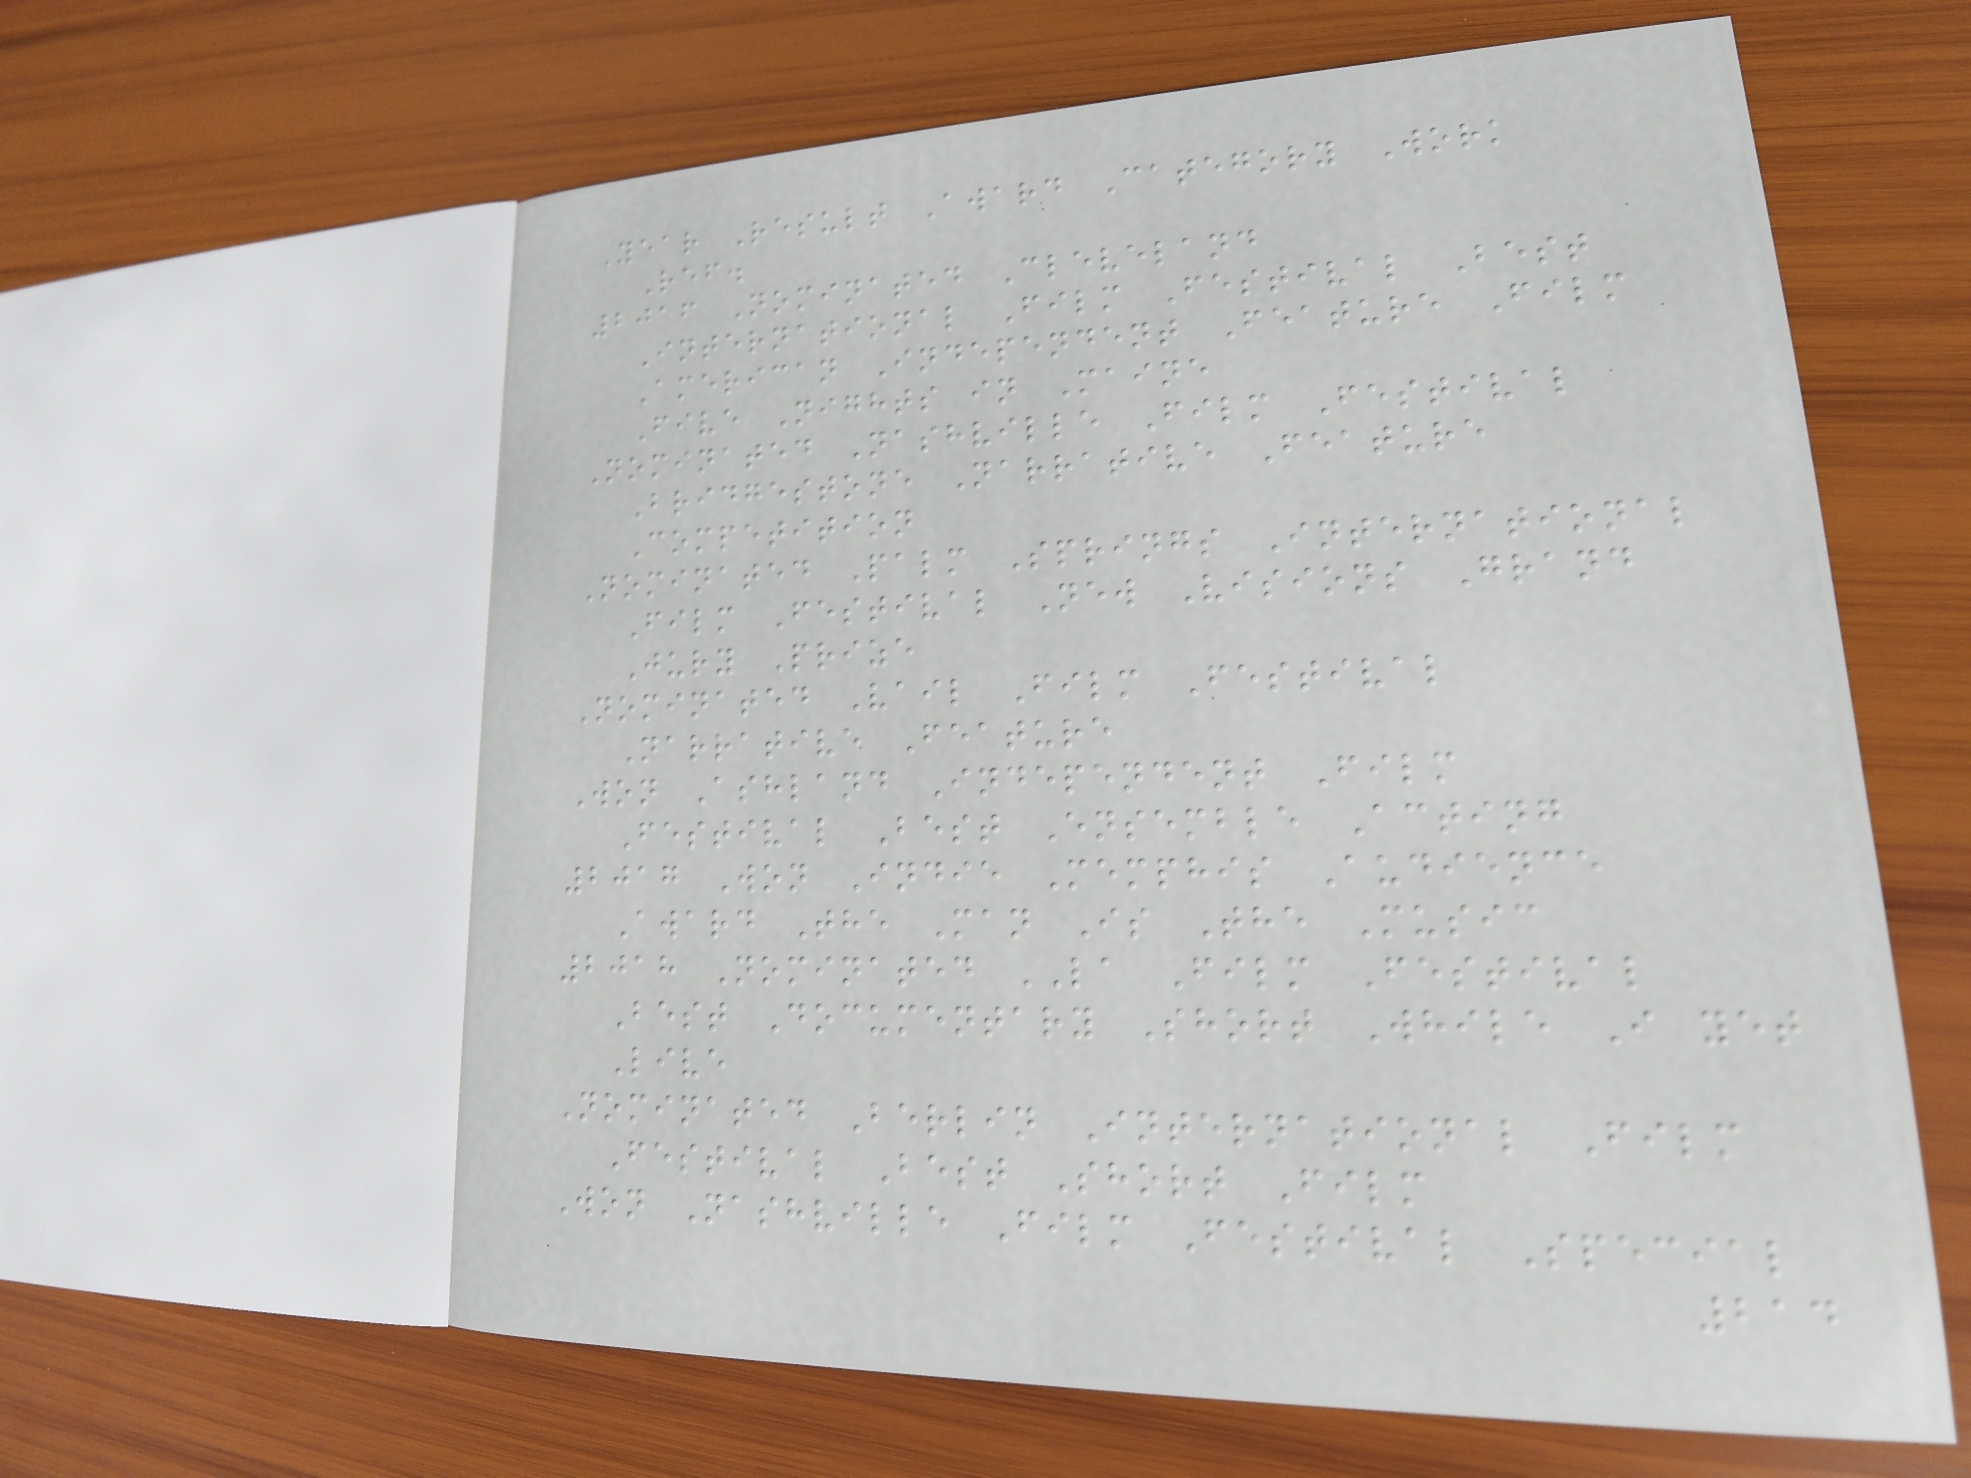Year Result Award Category Work
Ref.
2016 Nominated Cleveland
International Film Festival Best
American Independent Feature Film
Five Nights in Maine
Nominated Nashville Film Festival
Bridgestone Narrative Feature
Competition
Nominated Palm Springs International
Film Festival New Visions Grand
Jury Prize
Nominated Vail Film Festival
Narrative Feature
Won Ashland Independent Film
Festival Best Ensemble Acting
2017 Won Indie Memphis Audience
Award The Man Is The Music
2018 Nominated LA Film Festival
Best Documentary Short While I yet
Live
Nominated Berlin International Film
Festival Best Short Film
Won Nashville Film Festival Special
214
